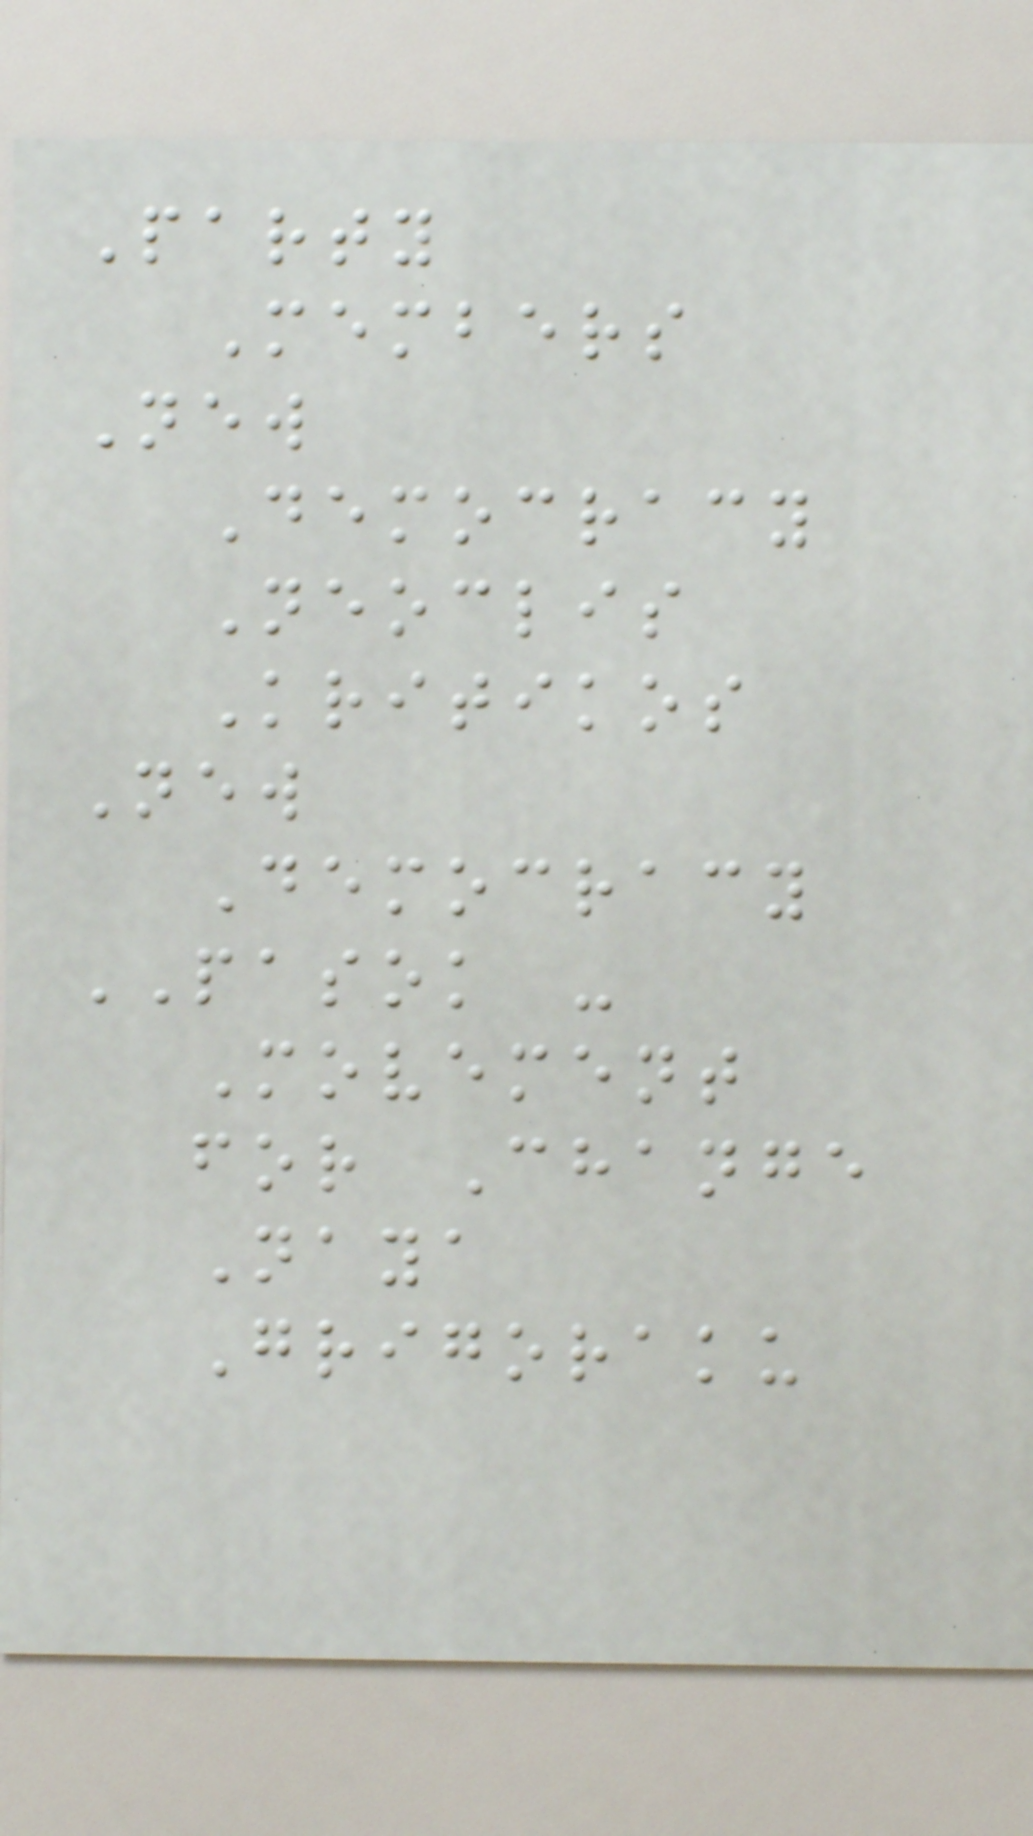Party
Members
New
Democracy
Neoclis
Kritikos
New
Democracy
PASOK -
Movement
for Change
Naya
Grigoraku
